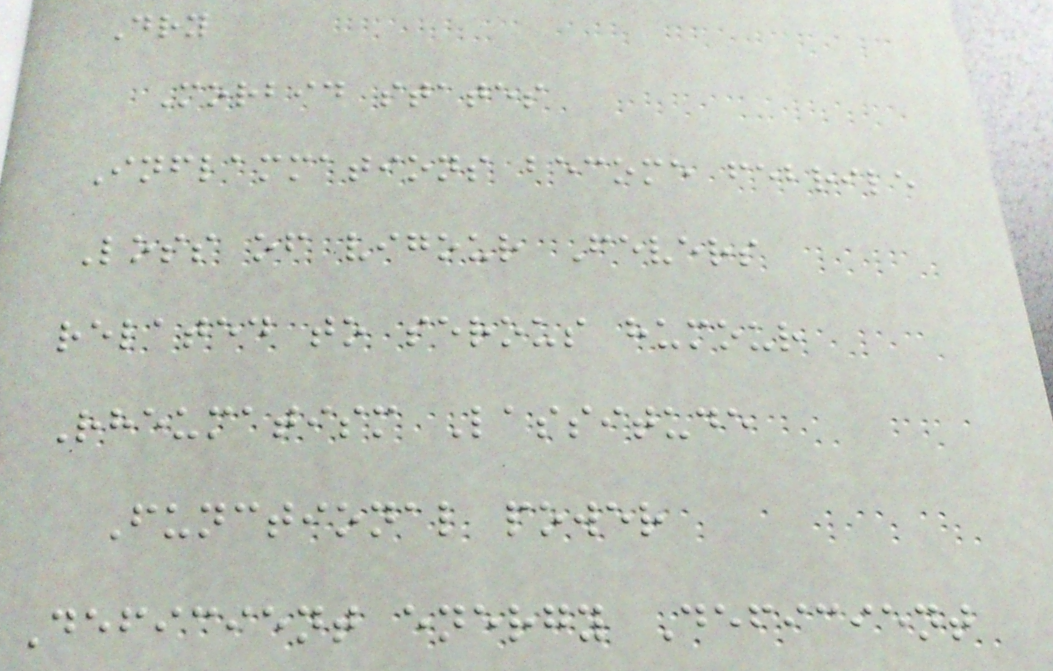Dry
Morbid states
Inflammations become febrile
Loss of vigour Fevers
related to serous humour
Rheumatism Lassitude
Functional power
Deficient energy Deficient
